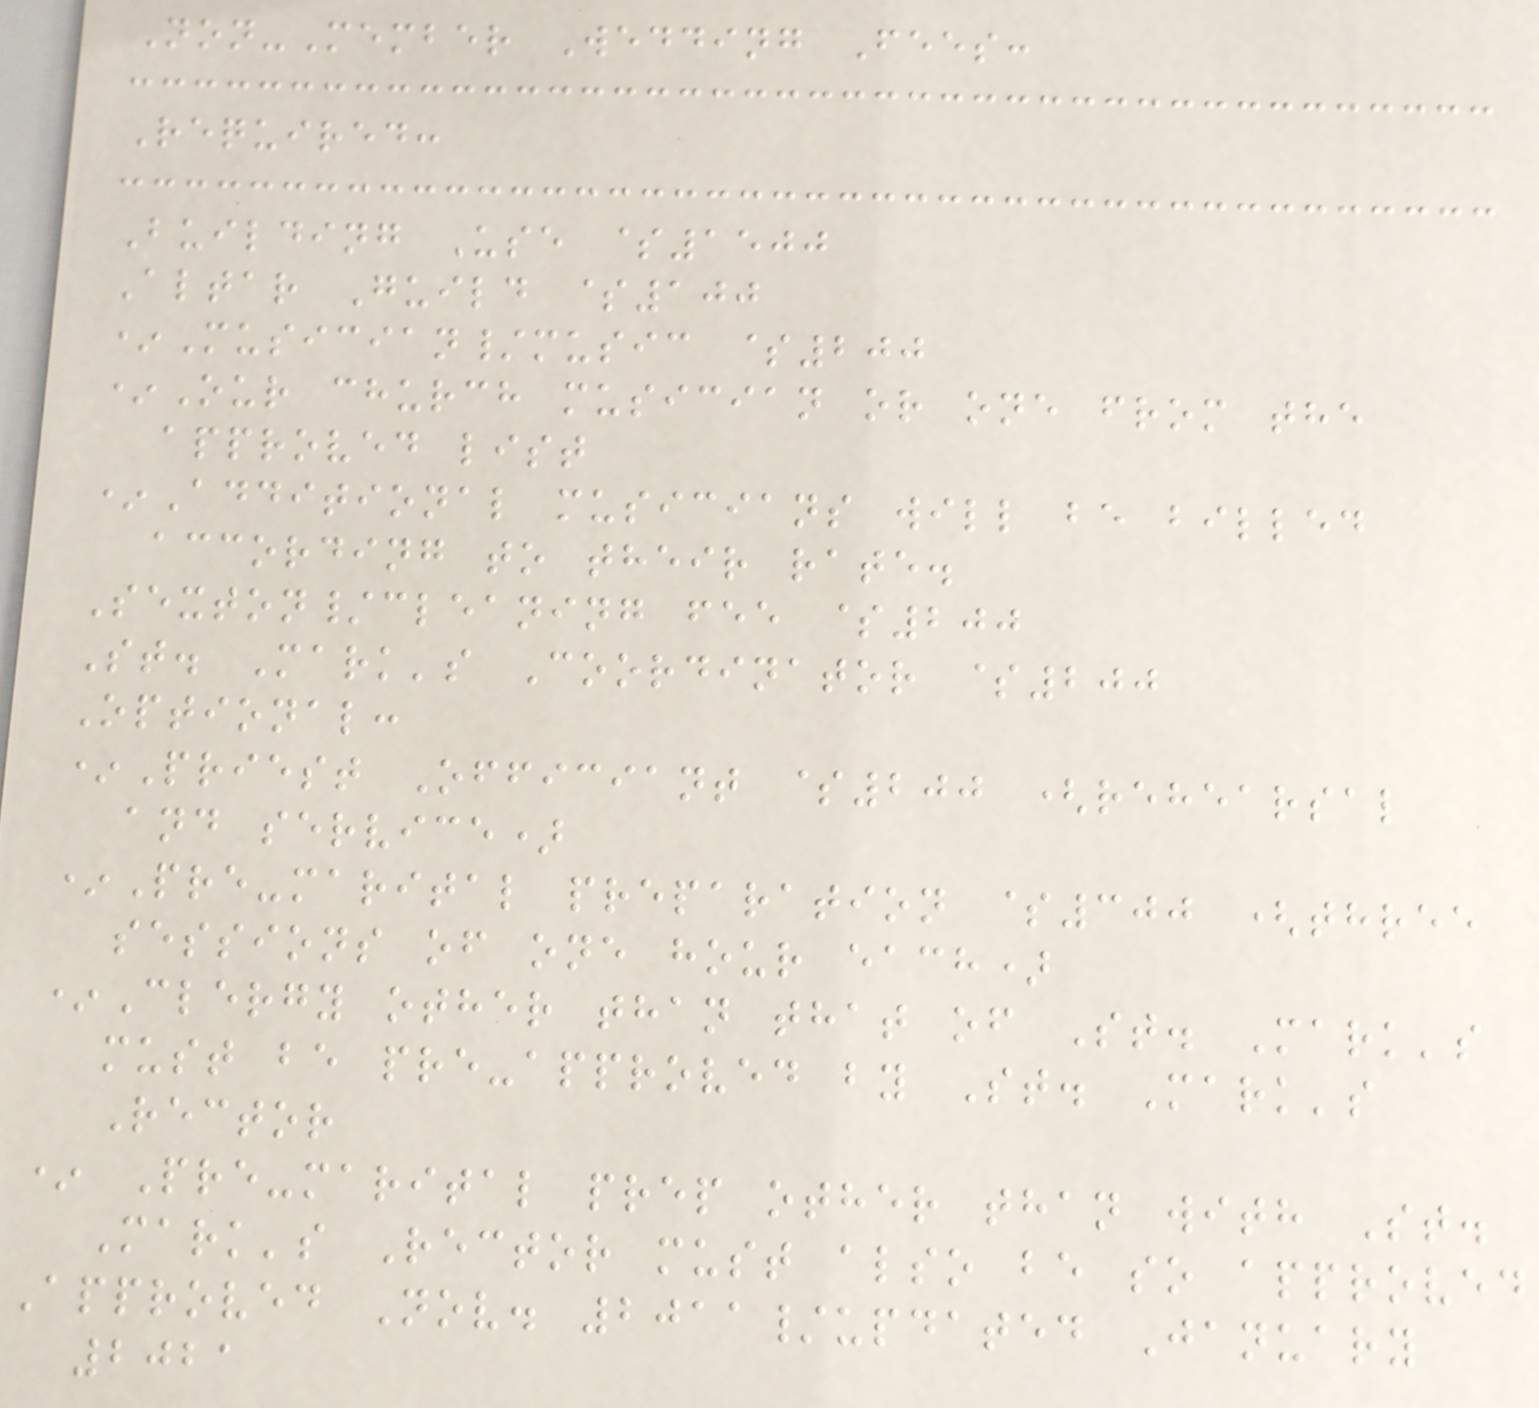Non-Member Wedding Fees:
Required:
Building Use $1500
Altar Guild $100
*Musician/music $200
*Our church musician or one from the
approved list
*Additional musicians will be billed
according to their rate.
Sexton/cleaning fee $200
St. Mark's Coordinator $200
Optional:
*Priest Officiant $200 (rehearsal
and service)
*Pre-marital preparation $300 (three
sessions of one hour each)
*Clergy other than that of St. Mark's
must be pre-approved by St. Mark's
Rector
* Pre-marital prep other than with St.
Mark's Rector must also be so approved
Approved Nov. 2011/updated January
2021
